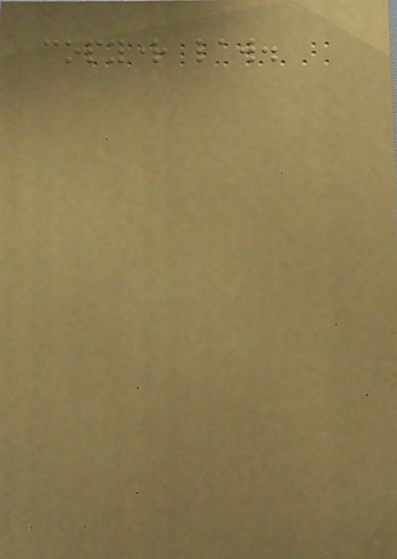copyright law.
